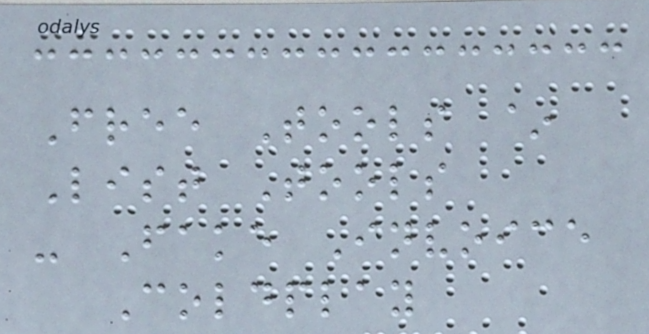Free Tools ~
List Tools
- Fake Invoice
Coldplay
